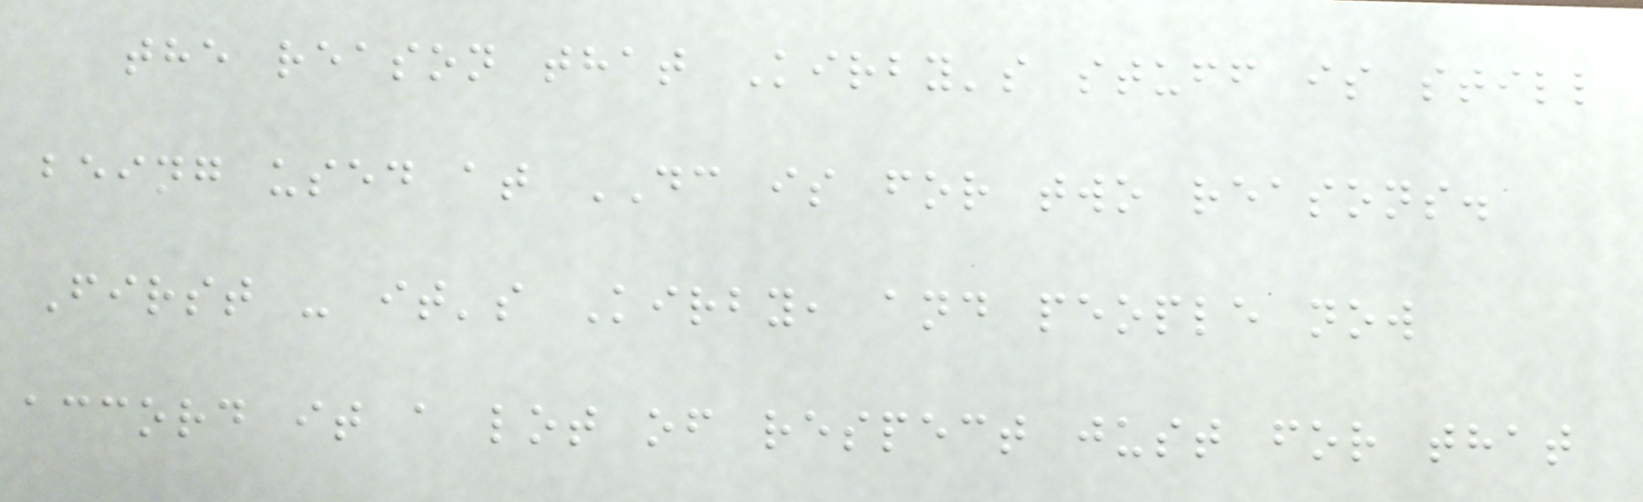the reason that Kirby's stuff is still
being used at DC is for two reasons.
First - it's Kirby, and people now
accord it a lot of respect just for that
